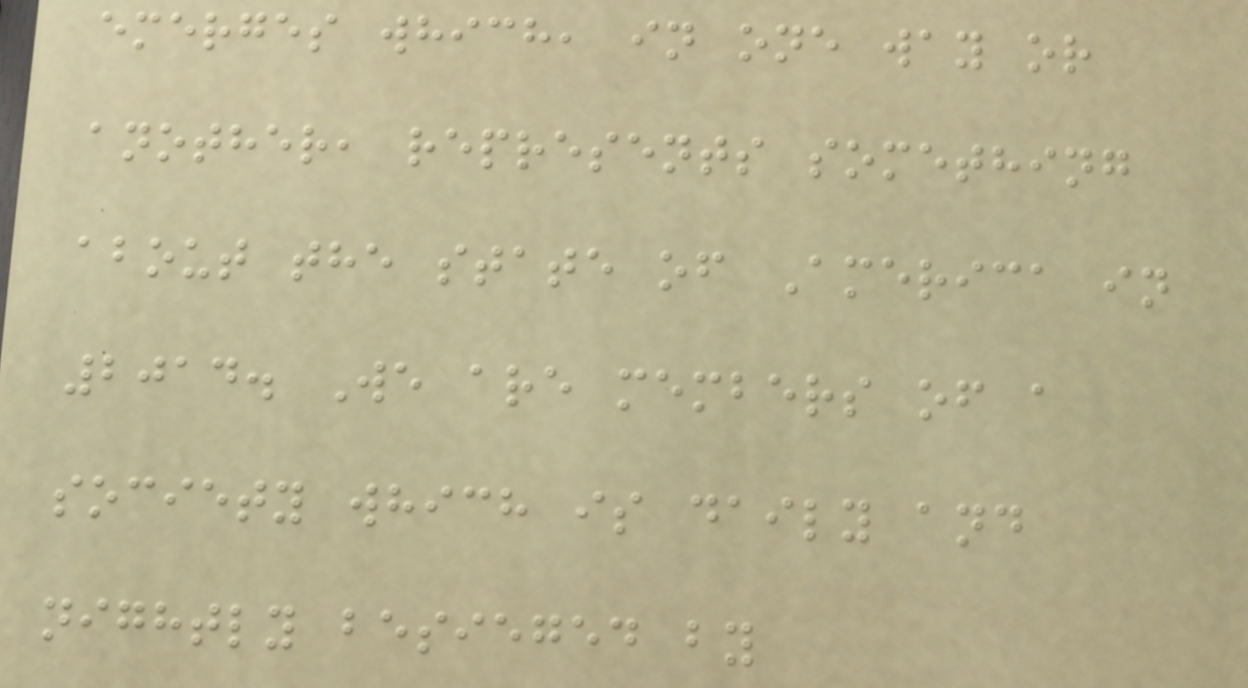emerges which, in one way or
another, represents something
about the state of America in
2014. We are members of a
society which is daily and
nightly besieged by
